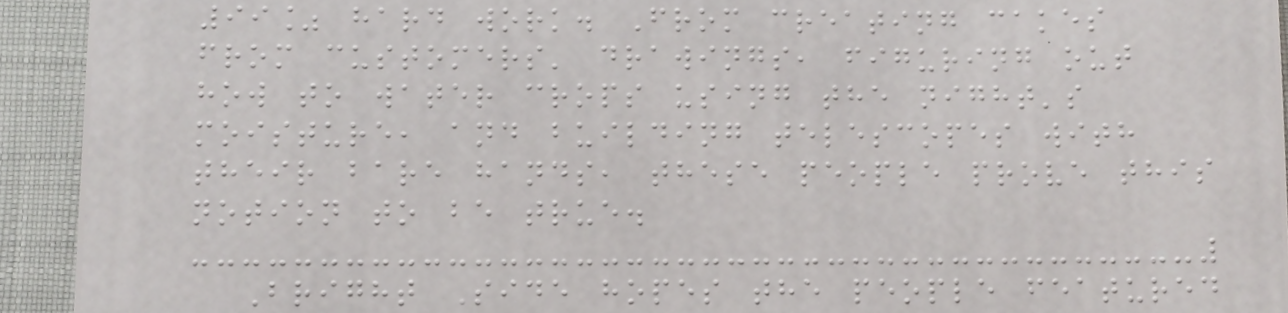99% hard work. From creating cakes
from customers' drawings, figuring out
how to water crops using the night's
moisture, and building telescopes with
their bare hands, these people prove this
notion to be true.
Bright Side hopes the people featured
